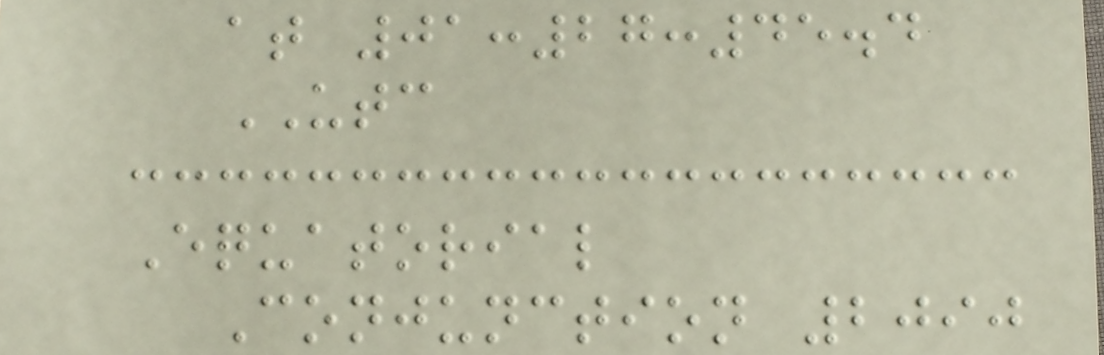at 01:27:45.4
UTC
Equatorial
Conjunction 2090
